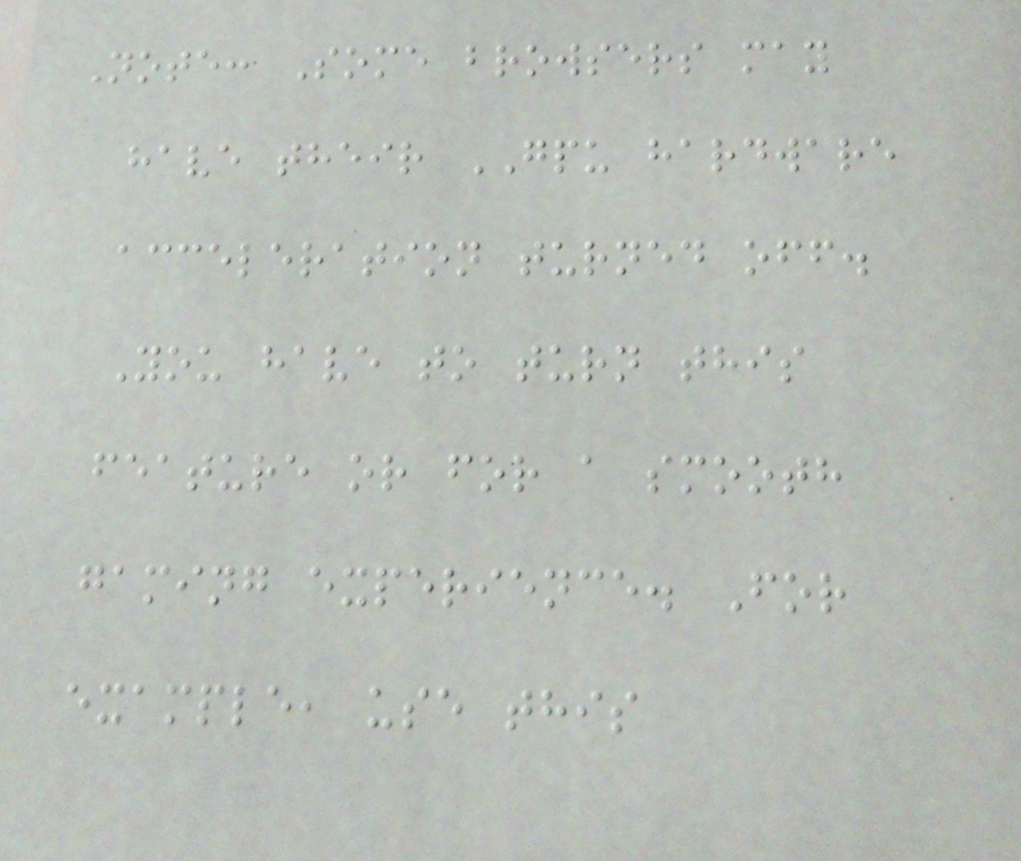Note: Some browsers may
have their GPU hardware
acceleration turned off.
You have to turn this
feature or for a smooth
gaming experience. For
example, use this
